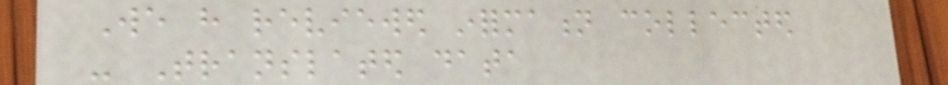We have reviewed information collected
- Translated data
